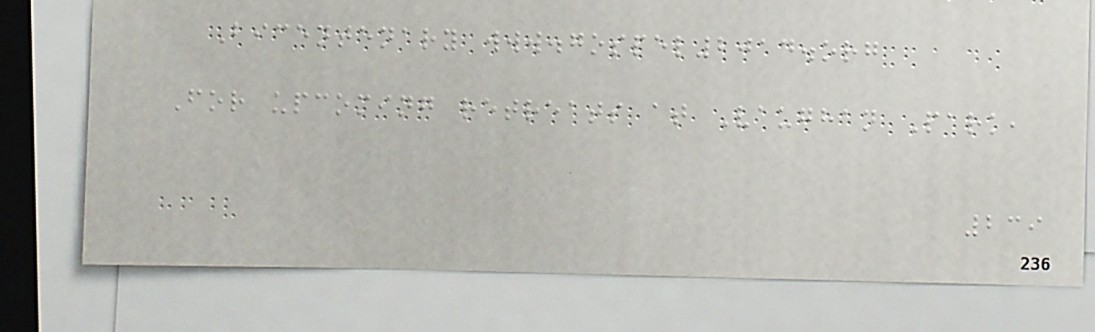Bicentenary www.gospel2014.org
For upcoming retreats at Vaughan Park,
239
